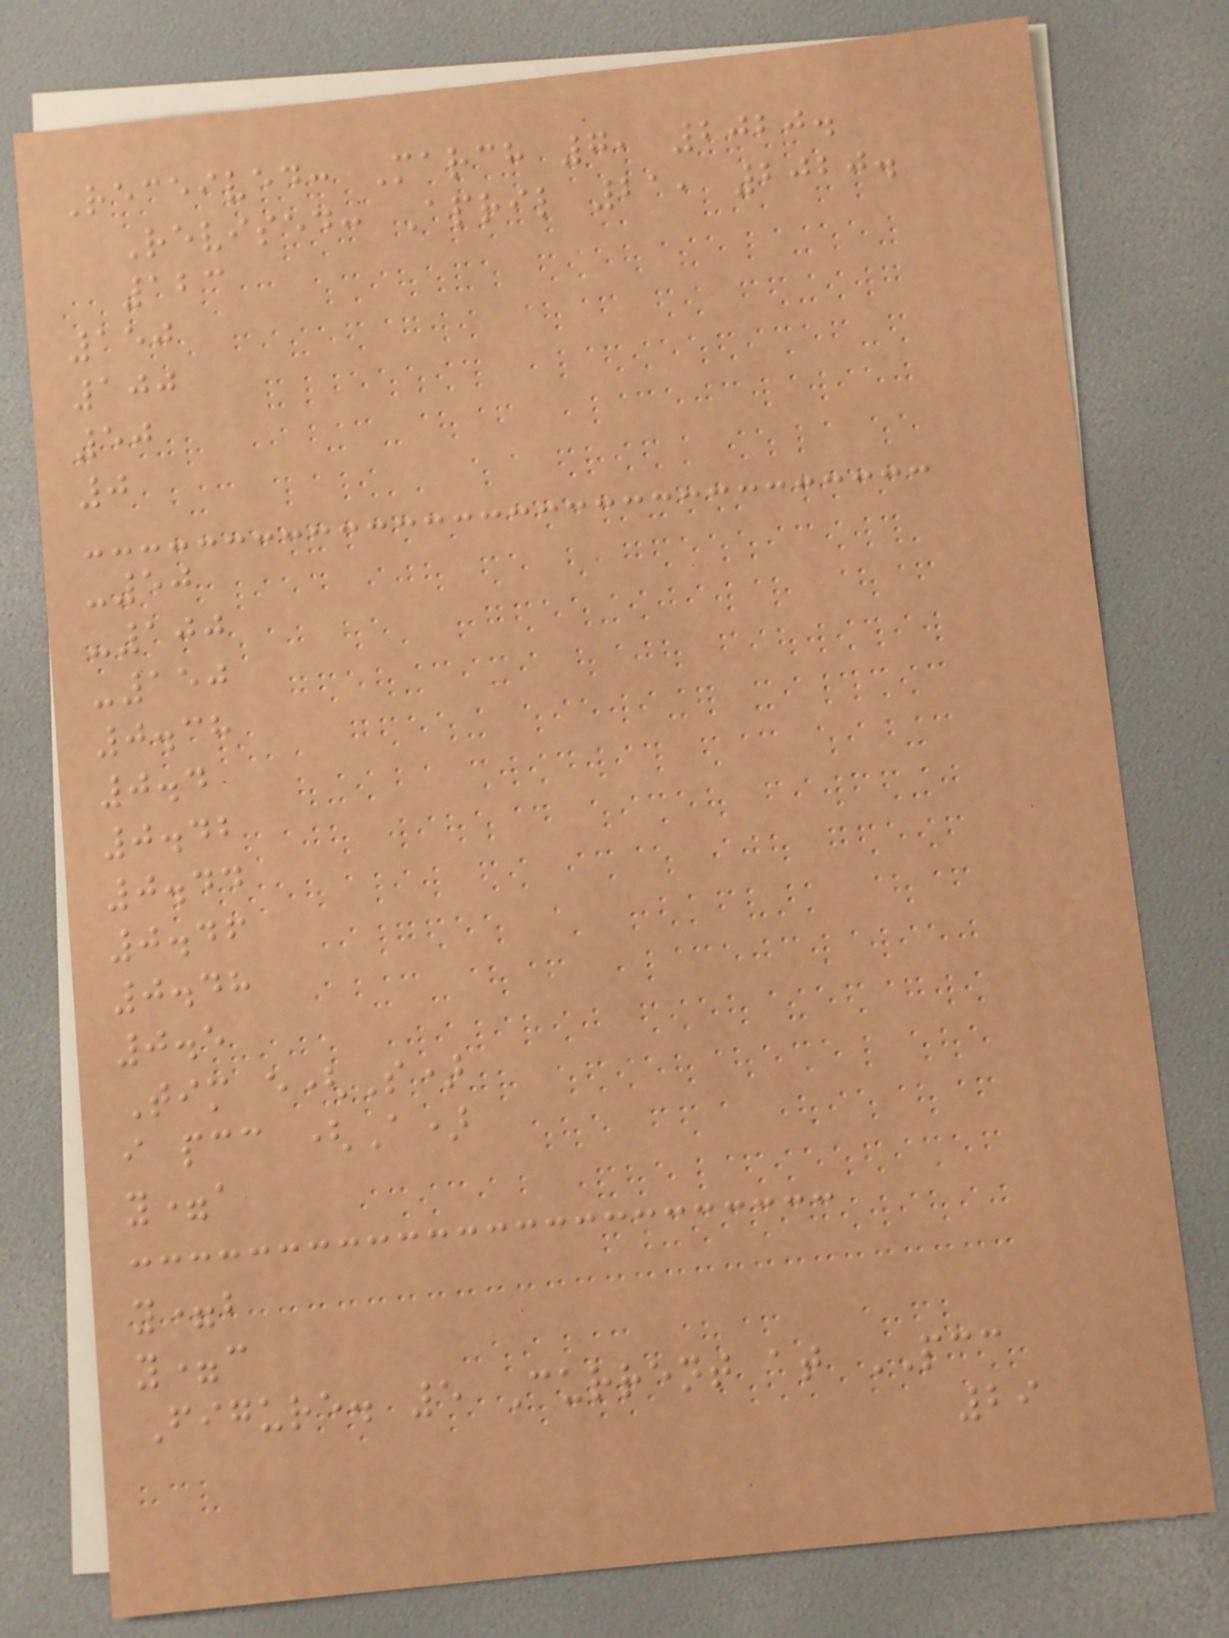Received: March 7, 2020.
Revised: April 21, 2020.
123
150
100
50
0
-50
-100
-150
0.38
0.4
0.42
0.44
0.46
0.48
0.5
Tim e(S)
i pcc (A)
y=a
y=b
y=c
Figure. 5 Current at PCC
29
